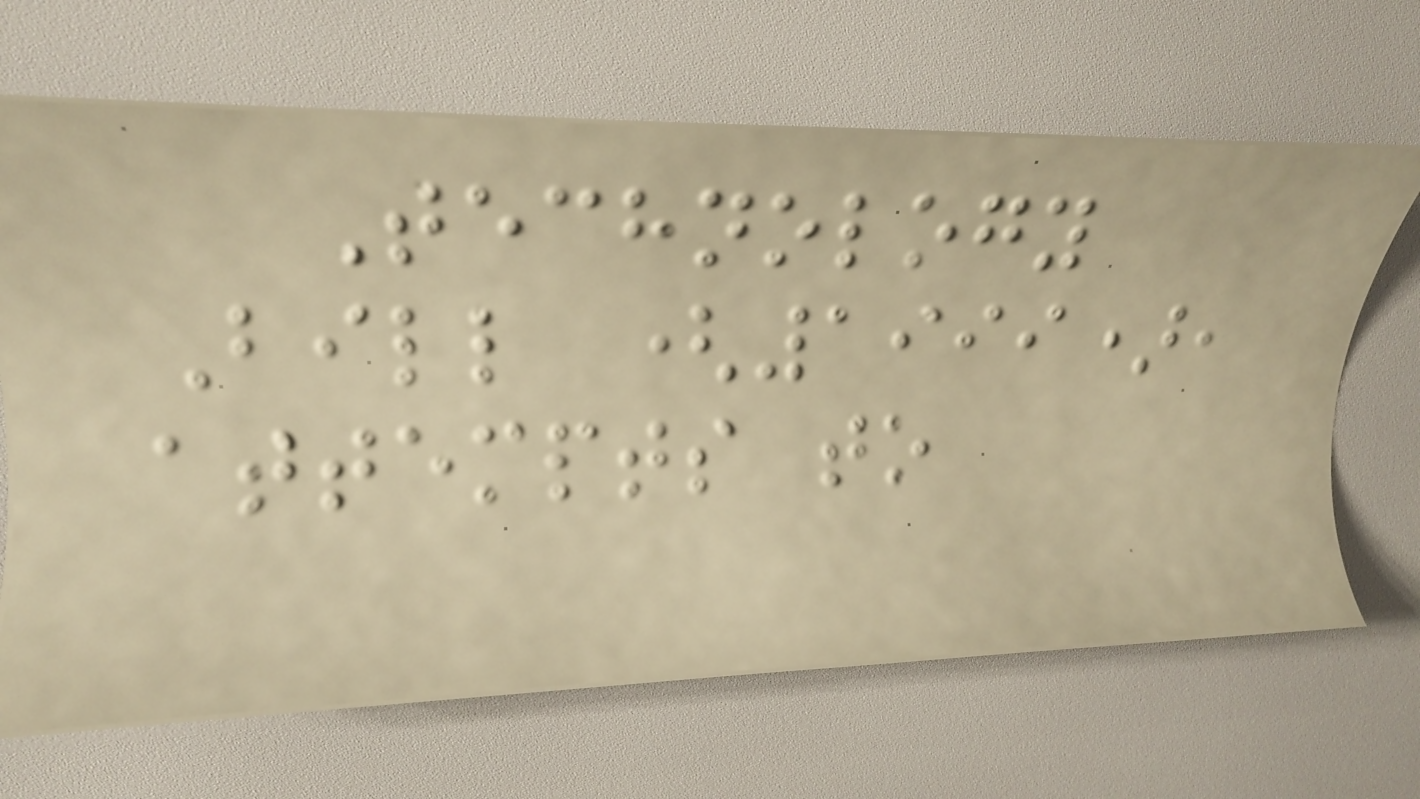Technology
Bill (1999),
attempts to
